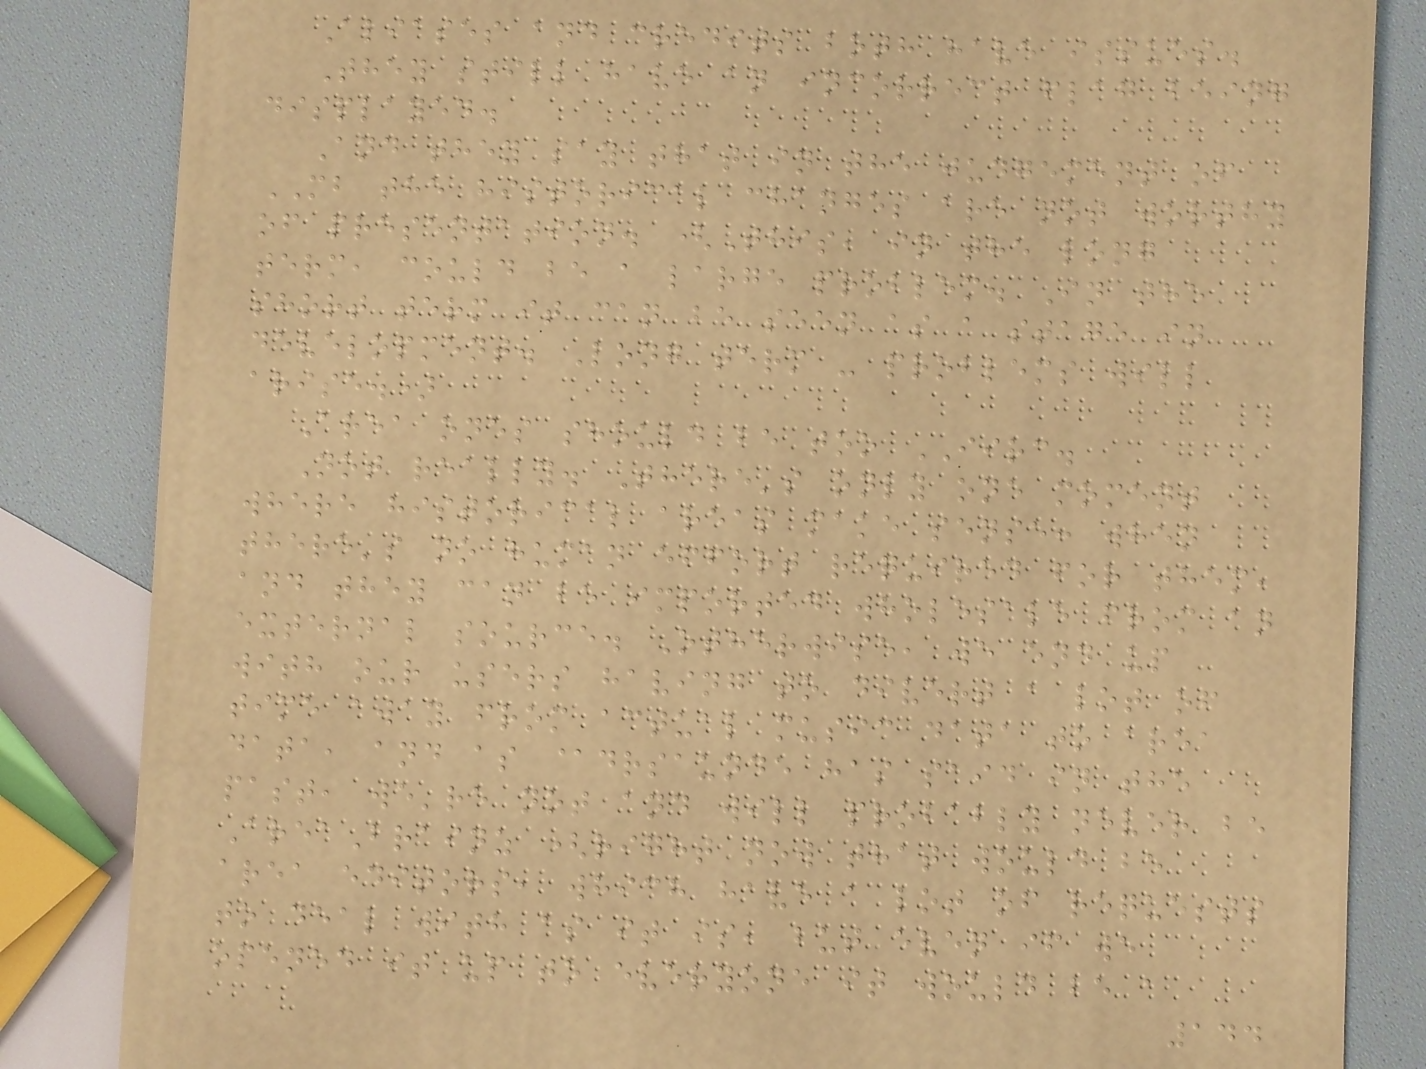Aliases and credits both have issues.
They still have an incorrect flag being
displayed.
And they say that in the judgement of
MB the historical changes are not worthy
of presentation. (This, in the long
term, could be a large problem. In the
short term it can be seen as a stage in
development. Long term - problems will
arise.)
Area ones should be too IIRC.
Not really. There's only one moment
where historical areas make sense: when
there's no human effort required for them,
and they can be imported wholesale from an
external source. Otherwise, we end up
with our users having to divert a lot of
time away from actual music data to area
data, and as @drsaunde has said in the
past, we're not and will probably never be
AreaBrainz (right now that would be
area editors, which have a lot of requests
to deal with as it is, but even if we
opened it up to everyone it would be a
144
